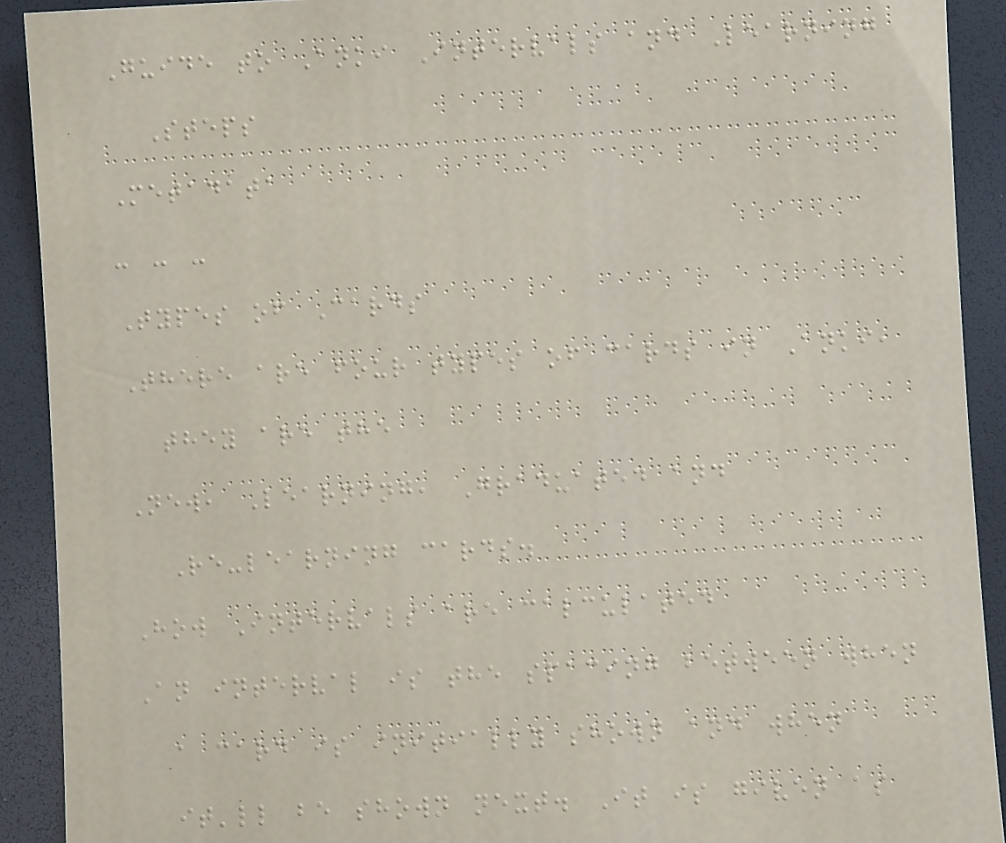Guide to Anki Intervals and Learning
Steps
Metadata
- - -
Types of Cards
There are four types of cards in Anki,
they are the
New, Learning, Graduated and
Re-learning cards.
How Intervals are calculated
An interval is the spacing between when
a card is initially shown and when
it'll be shown next. It is given as
